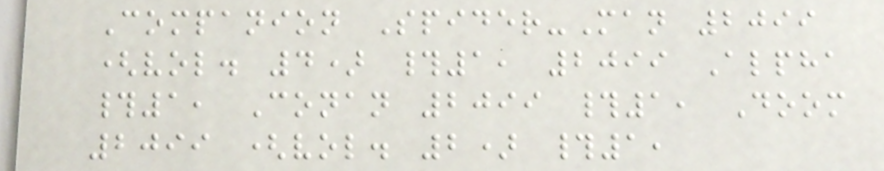Companion Spider-Man 2099
(vol. 4) #1, 2099 Alpha
#1, Conan 2099 #1, Doom
2099 (vol. 2) #1,
